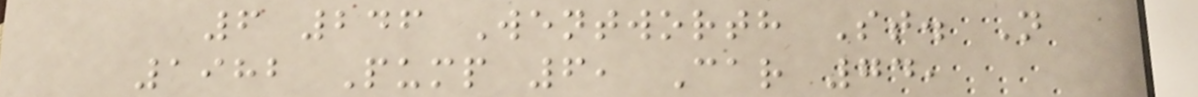6 246 Wentworth St. N
1982 Pump 6, Car 74,
